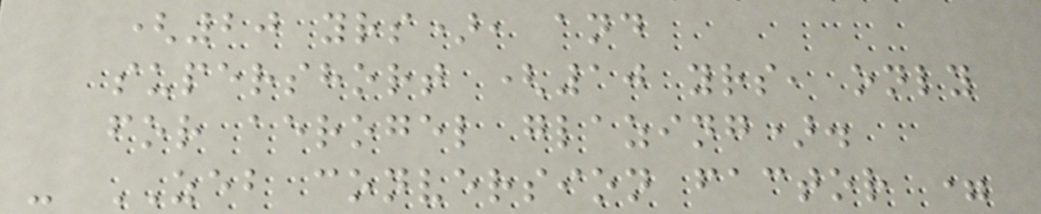(20 yrs), and
supershort (10 yrs, only
for aerogel glazing).
- ZEB conversion factor =
